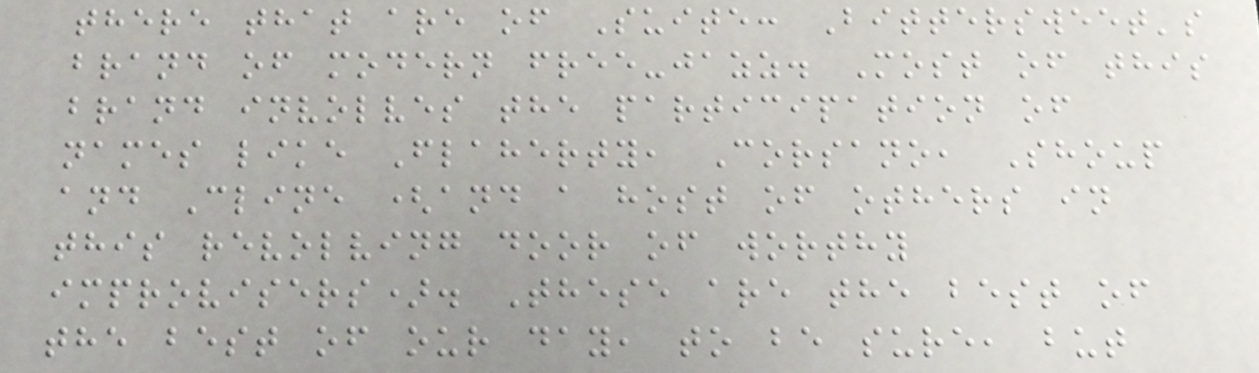there that are of Suite: Bittersweet's
brand of modern free-jazz. Most of this
brand involves the participation of
names like Flaherty, Corsano, Shoup
and Cline (and a host of others in
this revolving door of worthy
improvisers). These are the best of
the best of our day, to be sure, but
